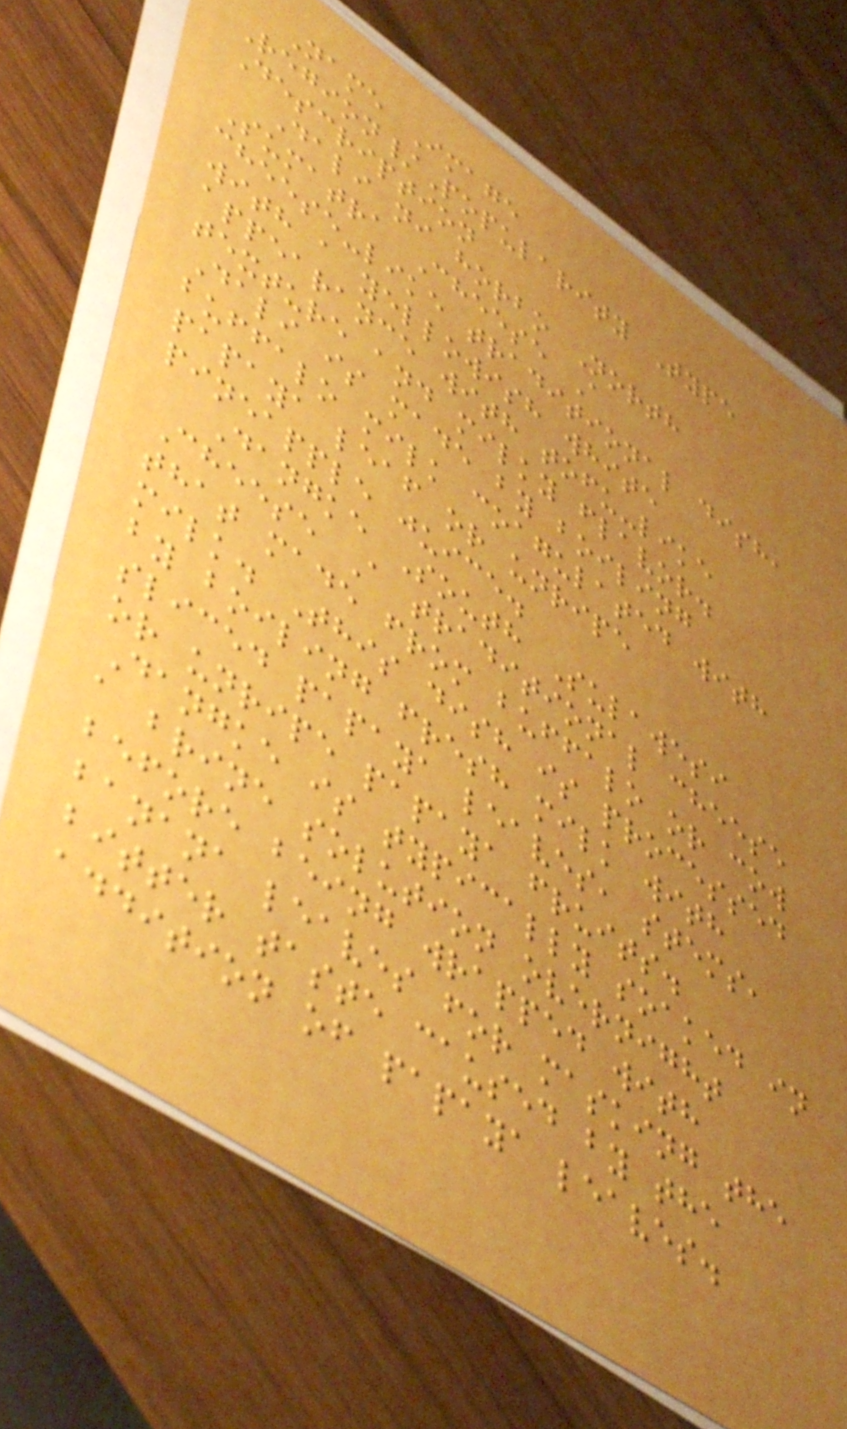Name Image
Region/Popularity Type
Description
Dali ni horbo North
Sumatra Cheese A
cheese-like traditional dish,
with a yellowish white
appearance with tofu-like
texture and milky flavor.
Dali is made by boiling
buffalo milk coagulated with
papaya leaf or unripe
pineapple juice.
Dangke South Sulawesi
Cheese A traditional cheese
that made from buffalo or cow
milk. This dish is processed
by boiling fresh milk with
sliced papaya leaves, stems,
or unripe papaya fruits.
Dangke is typically soaked in
a brine solution overnight
before being wrapped with
banana leaves for masking the
bitter taste caused by the
addition of papaya leaves.
